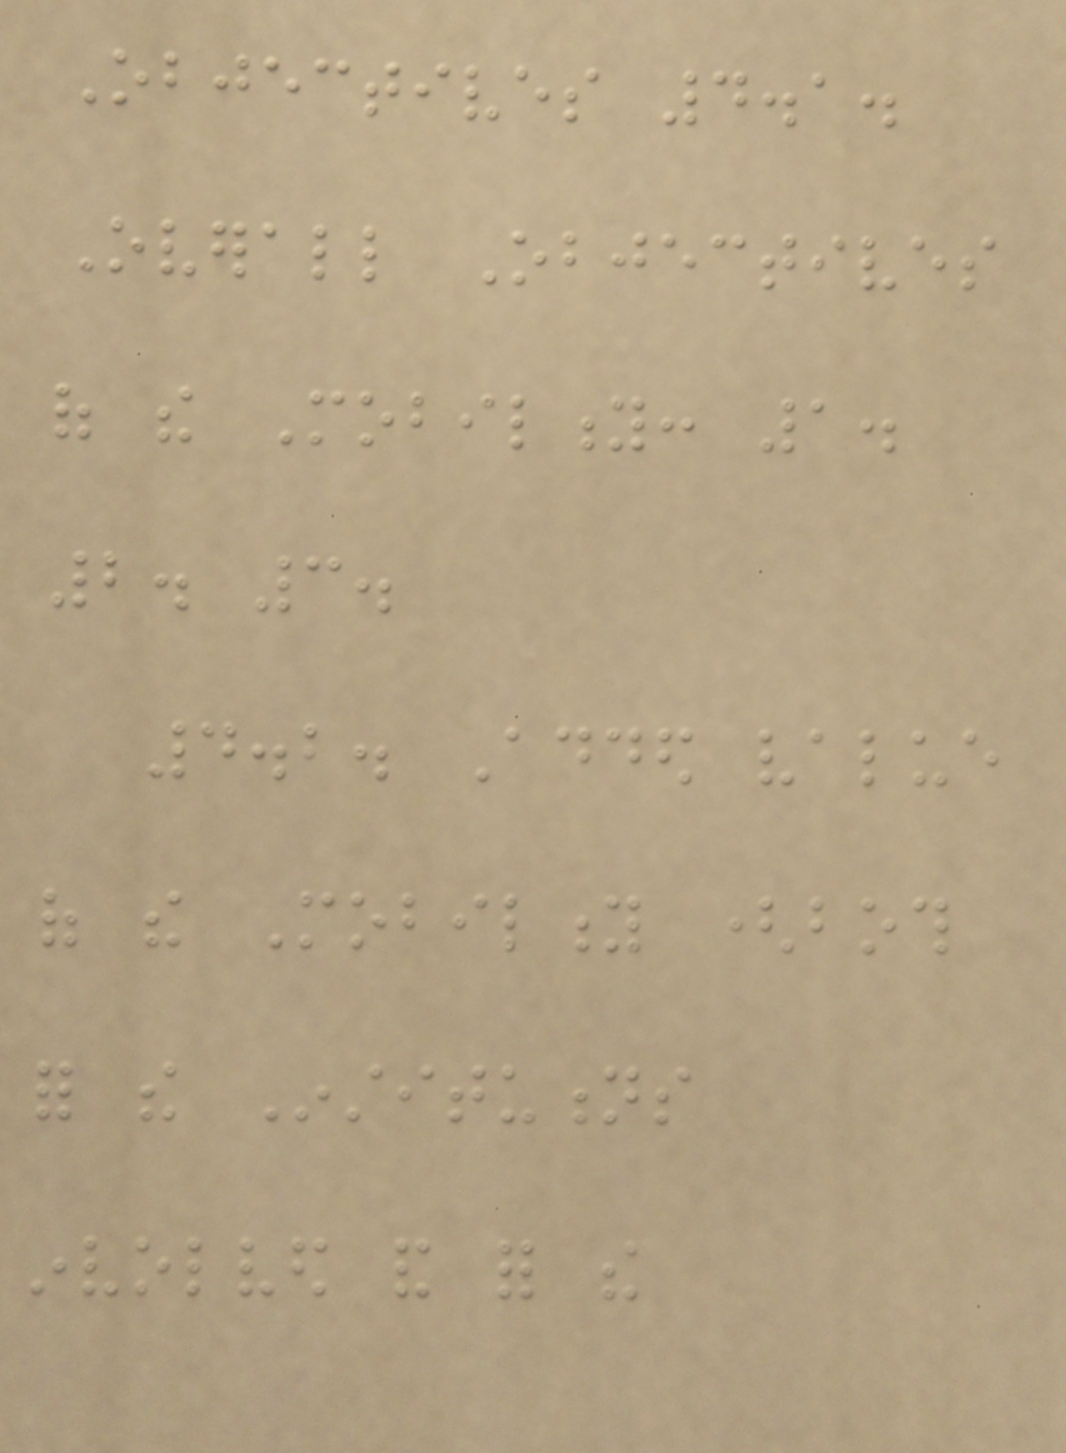Objectives 4.1.
Overall Objectives
of the Mobility: 1.
2. 3.
4.2. Added value
of the Mobility (both
for the Institutions
involved and for the
